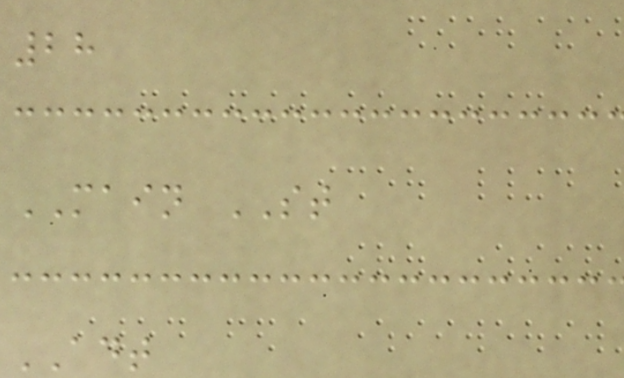28
MAIN ST
ADT
